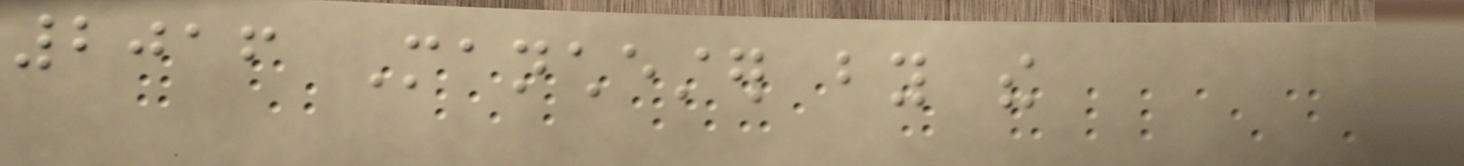2016 Manchester by the
